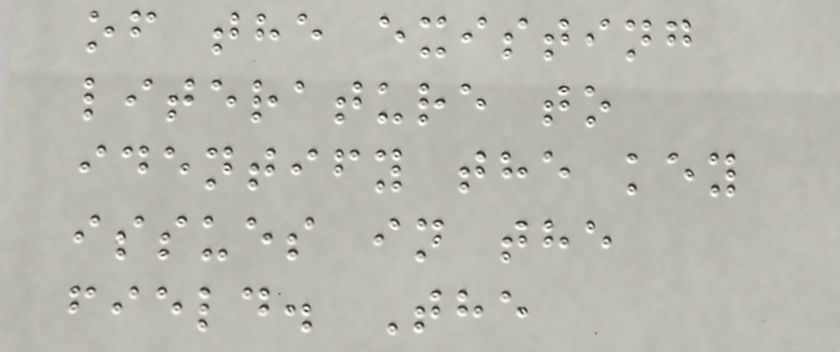of the existing
literature to
identify the key
issues in the
field. The
